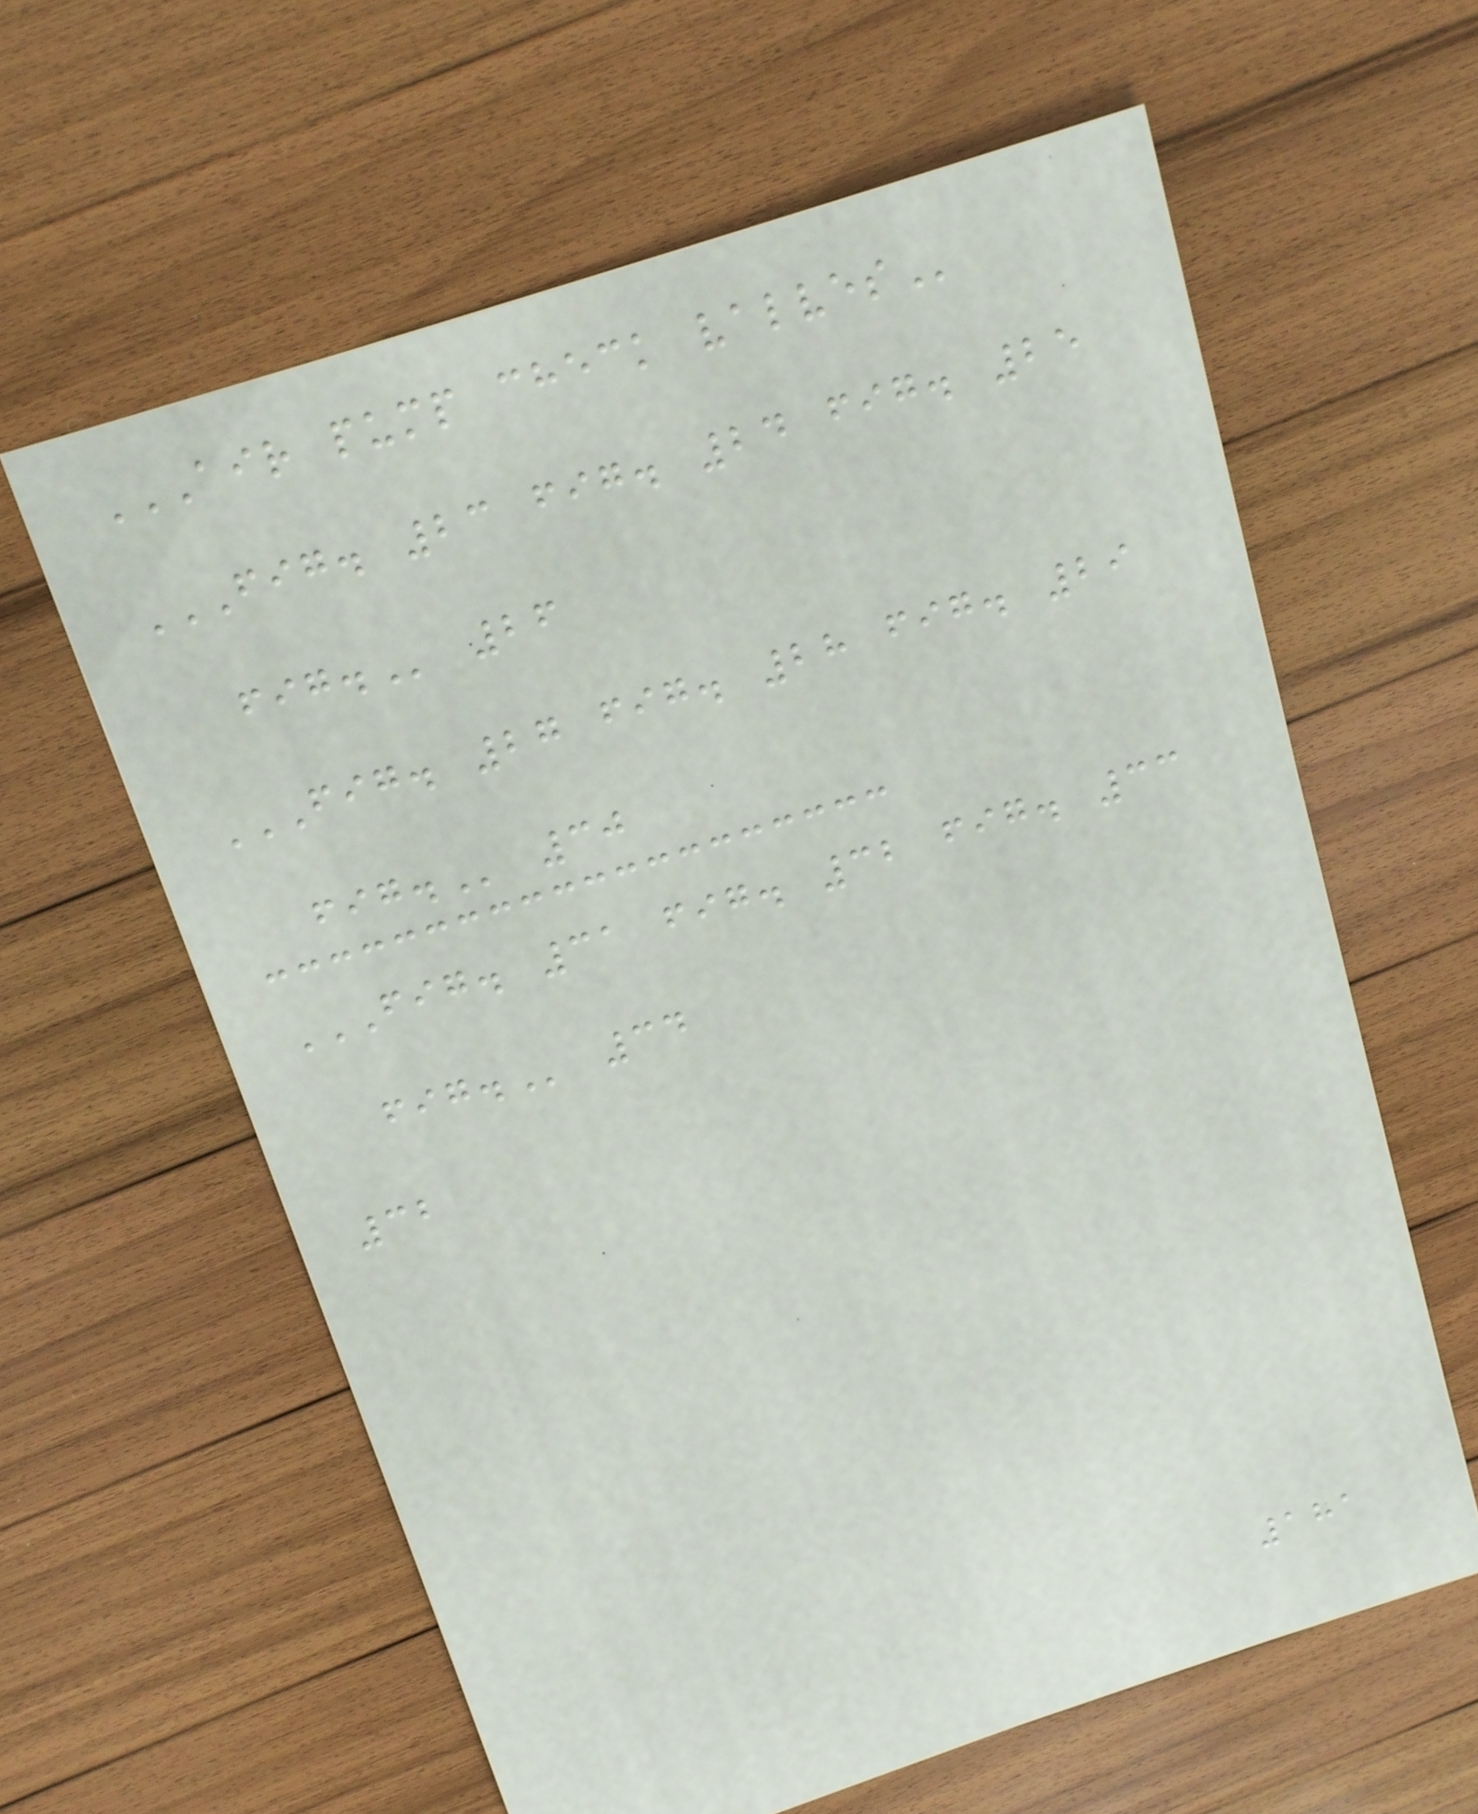AIR PUMP CHECK VALVES
FIG. 23 FIG. 24 FIG. 25
FIG. 26
FIG. 27 FIG. 28 FIG. 29
FIG. 30
FIG. 31 FIG. 32 FIG. 33
FIG. 34
32
181
